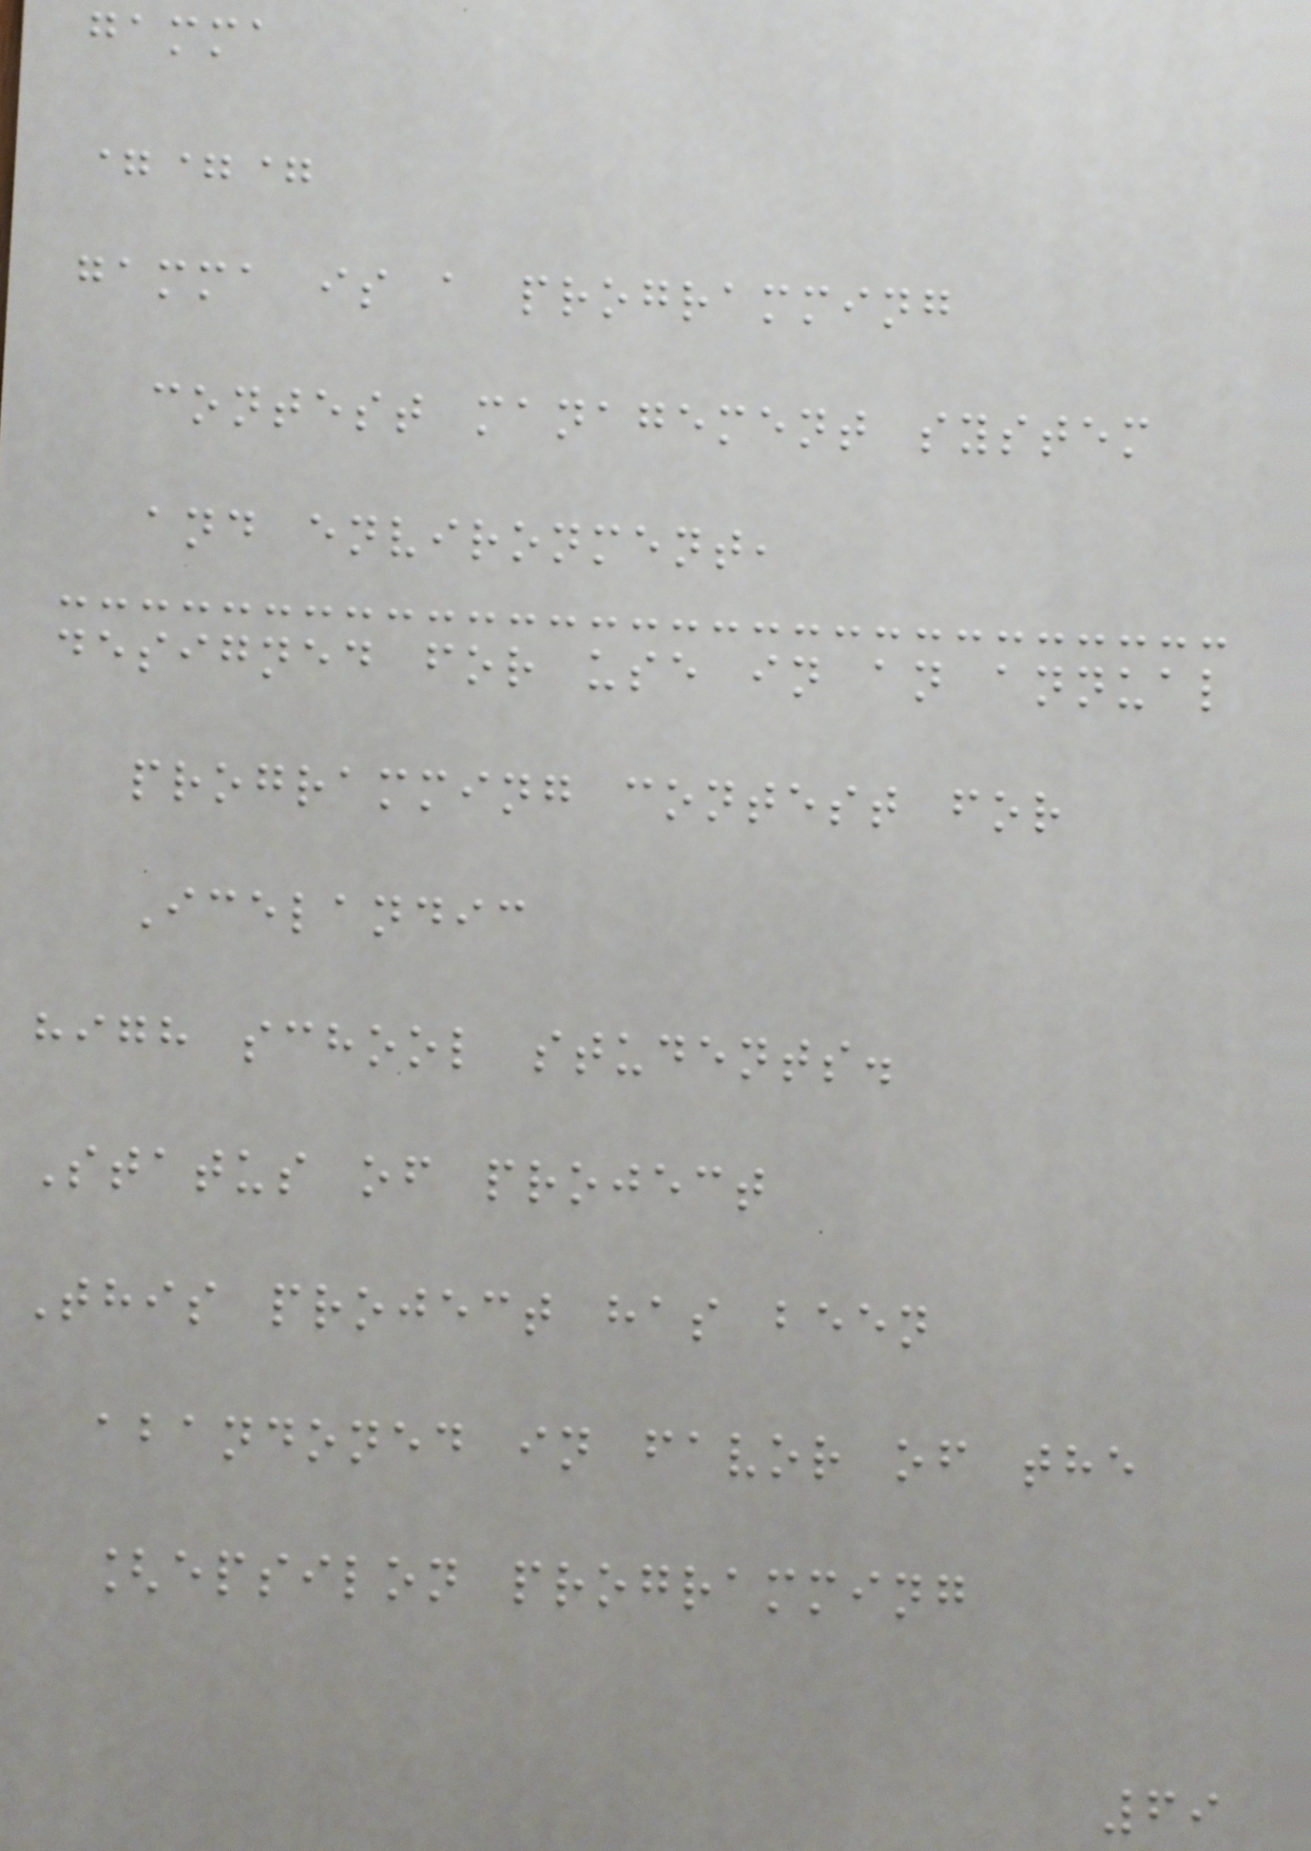gamma
===
gamma is a programming
contest management system
and environment,
designed for use in an annual
programming contest for
Icelandic
high school students.
Status of project
This project has been
abandoned in favor of the
[epsilon programming
69
